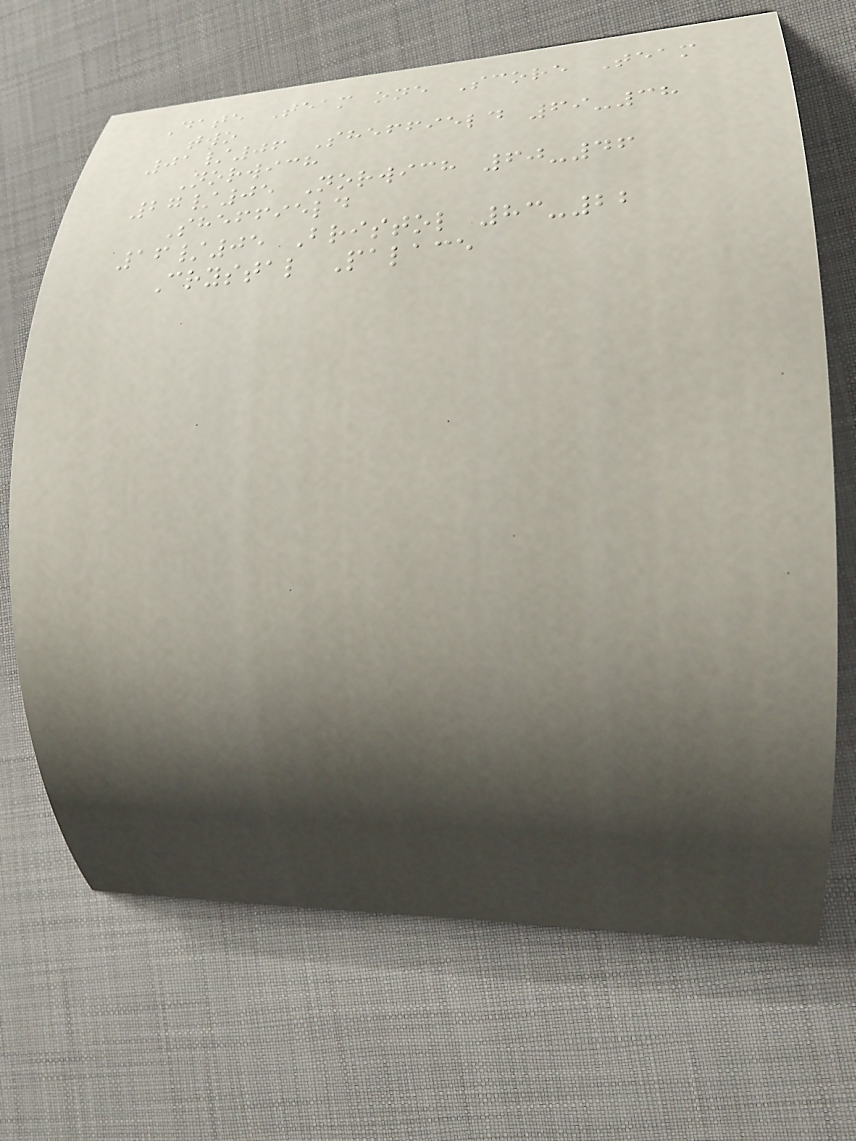Date Team one Score Team
two
01/06 Sheffield 69-38
Norwich
27/05 Norwich 60-46
Sheffield
16/05 Bristol 83-22
Crystal Palace
